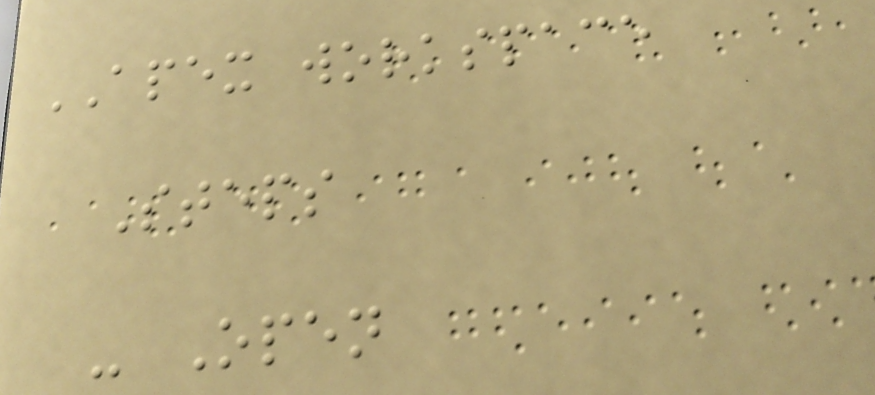APEX workspace
Steps
- Open
